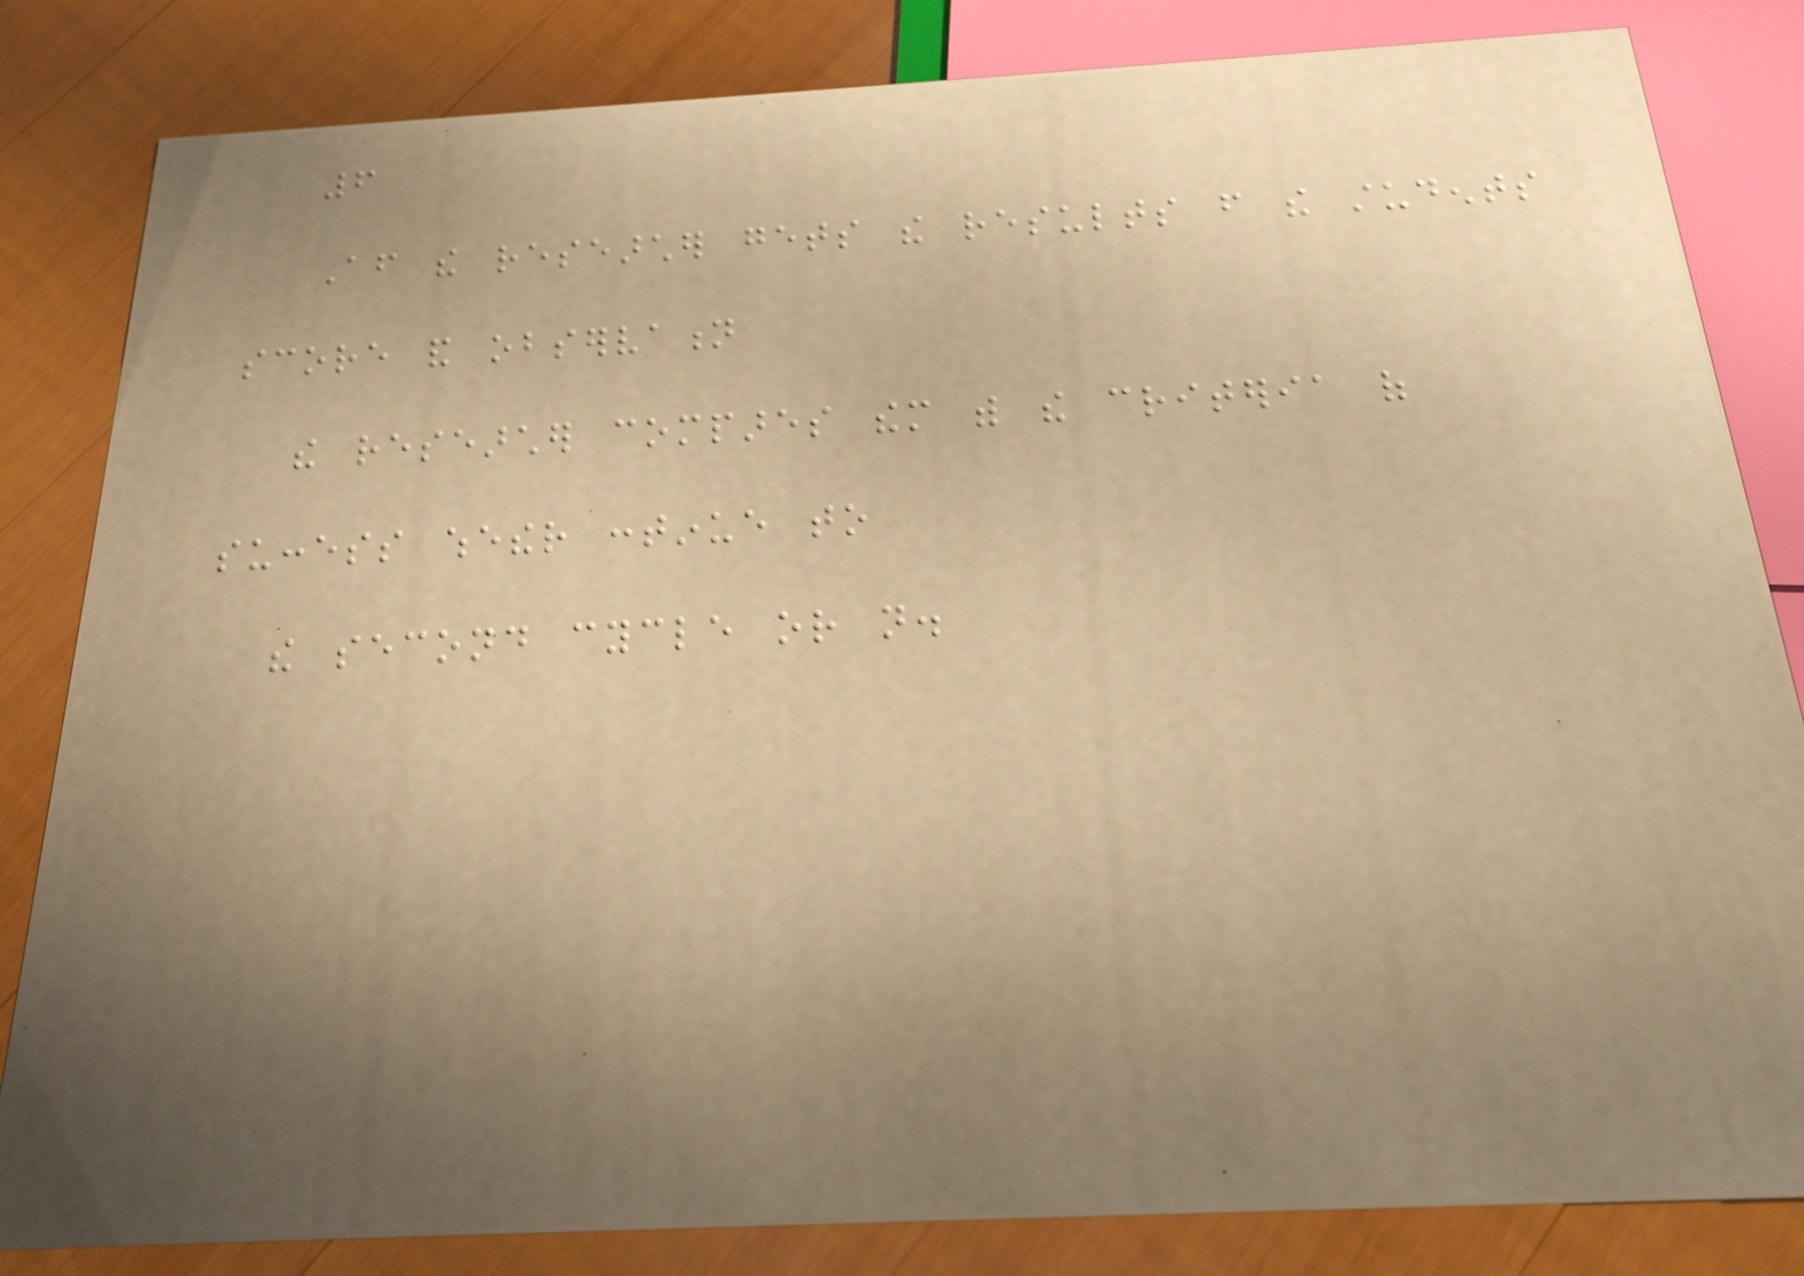6
After the researcher gets the results from the students
score and observation
the researcher compares them with the criteria of
success whether continue to
the second cycle or not.
